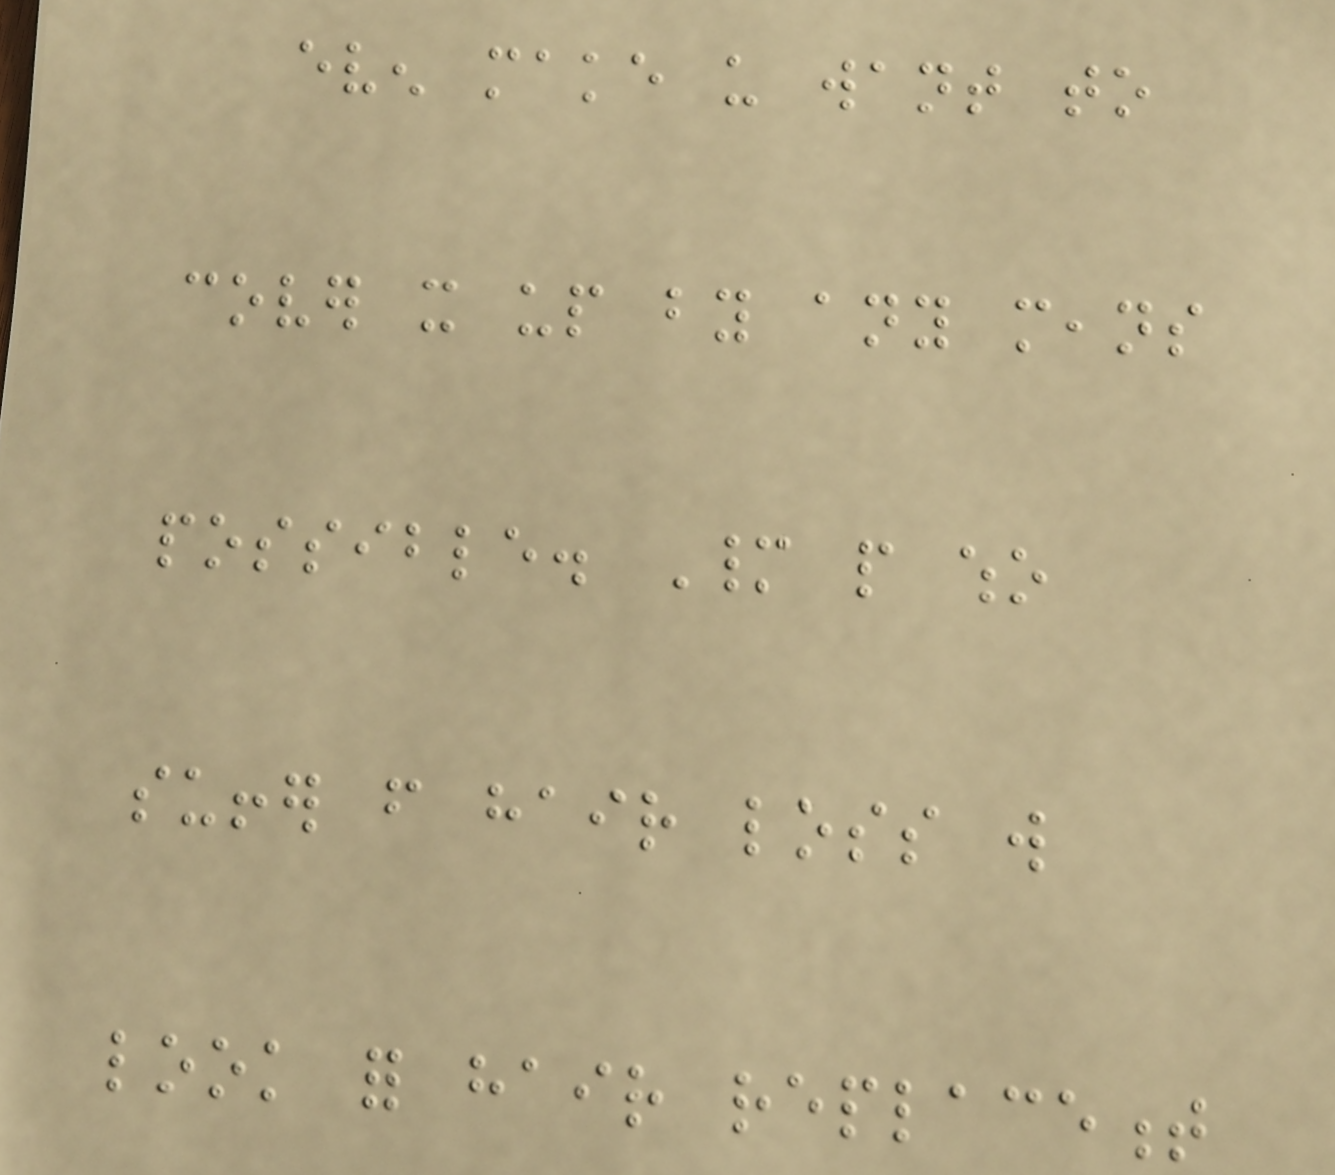even make us want to
cover it up by any means
possible. Many people who
suffer from hair loss will
look for hair replacement
